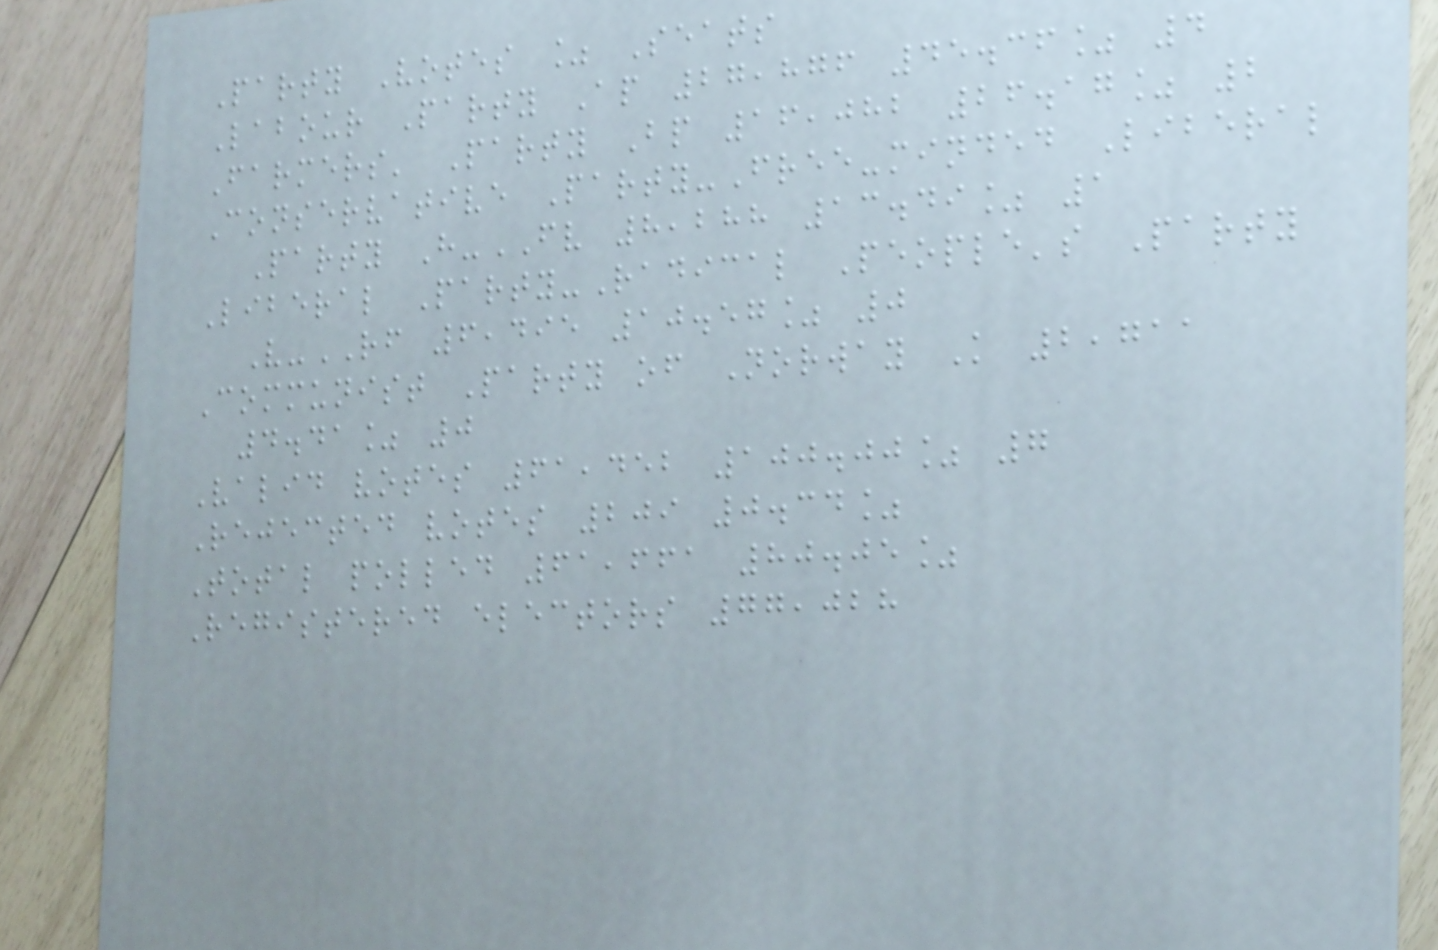Party Votes % Seats
Labour Party Ap 27,876 45.36% 4
Farmers' Party Bp 16,082 26.17% 2
Conservative Party-Free-minded Liberal
Party H-FV 8,288 13.49% 1
Liberal Party-Radical People's Party
V-RF 6,495 10.57% 0
Communist Party of Norway K 2,711
4.41% 0
Valid votes 61,452 100.00% 7
Rejected votes 209 0.34%
Total polled 61,661 80.05%
Registered electors 77,028
